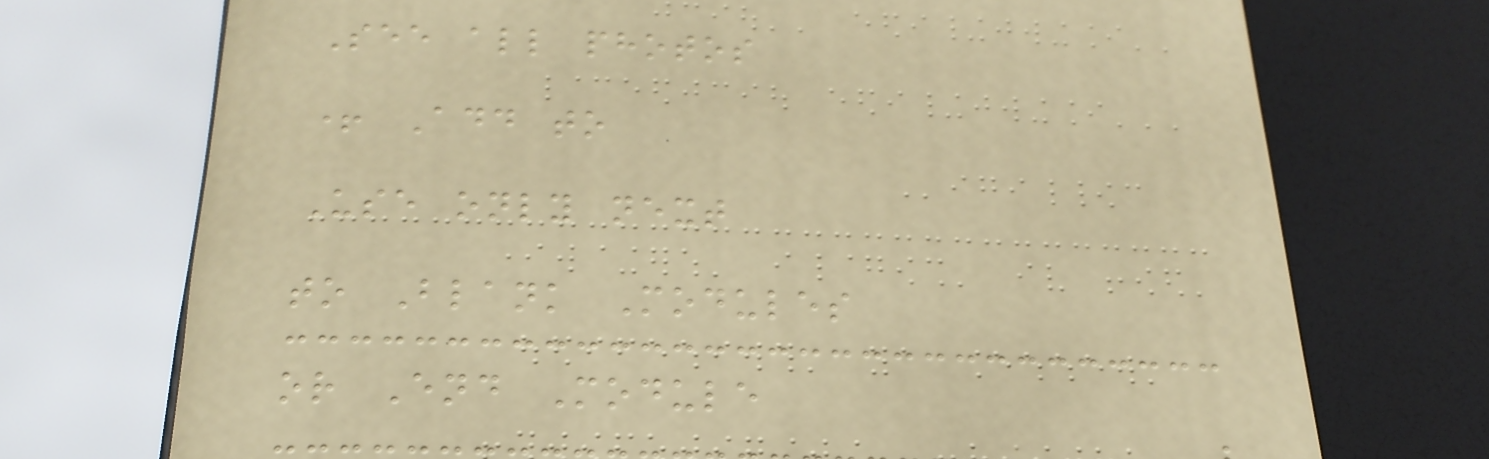See all photos
+ Add to
Use only next
to Blank Modules
or End Module
